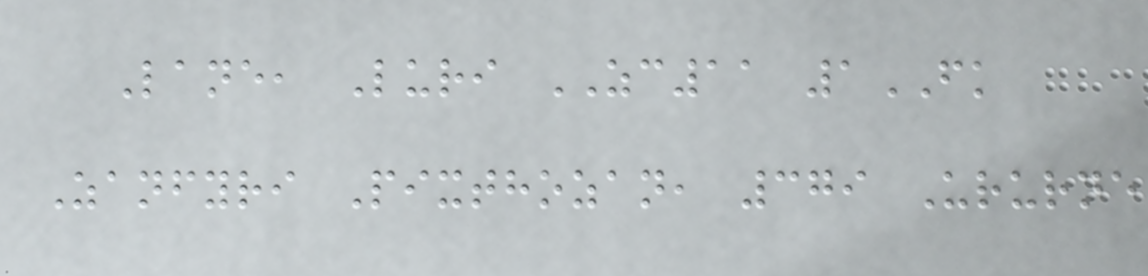Lane, Luri ZC11 1FK
Zanfyri Pixthozan, 379 Ururne
